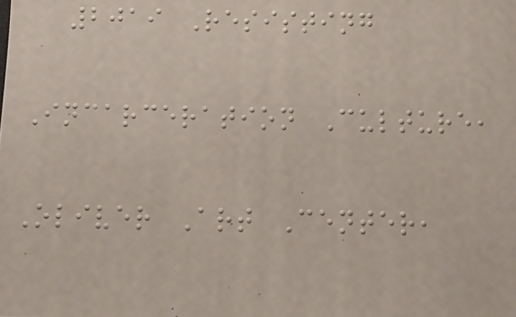2019 Resisting
Incarceration Culture,
Oliver Art Center,
